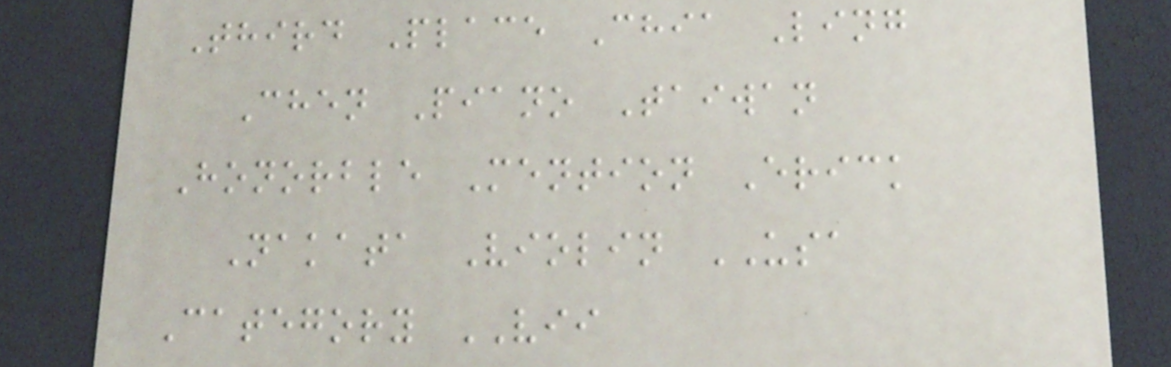Third Place Chia Ling
Chen Piano Taiwan
Honorble Mention Erick
Nakata Violin USA
Category VII
